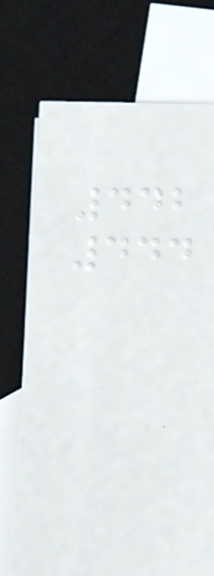442
444
